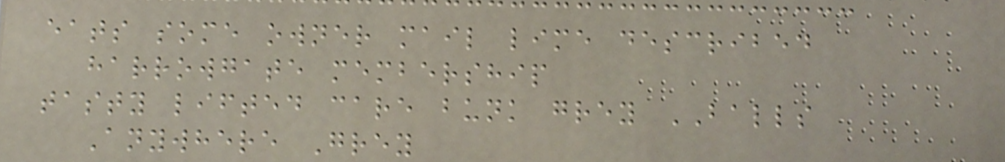eats some owner mail lime described
harrowgate membership
tasty lifted care bunk grey BALLS
Anywhere Grey
